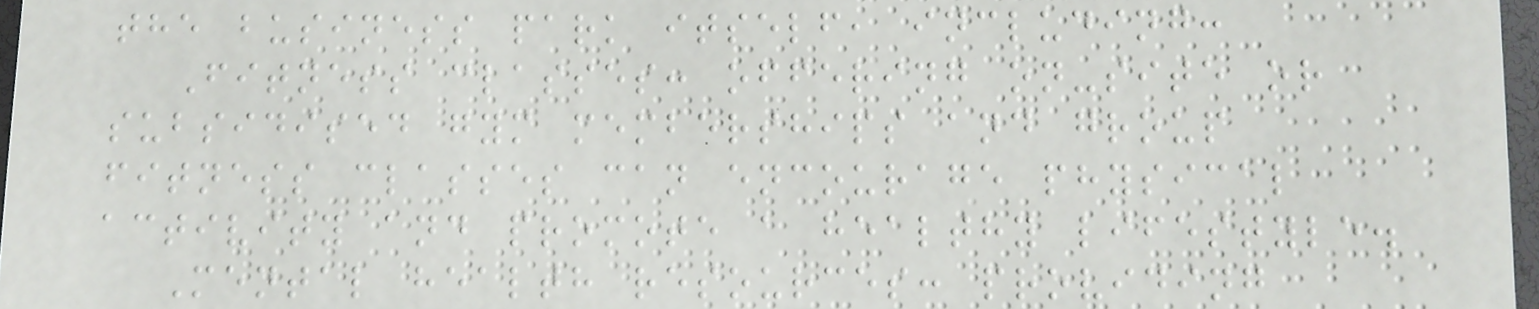the business park itself, including:
Fitness classes: offering on-site or
subsidised gym memberships and group
fitness classes can encourage physical
activity and promote a healthy lifestyle.
Mental health resources: providing
